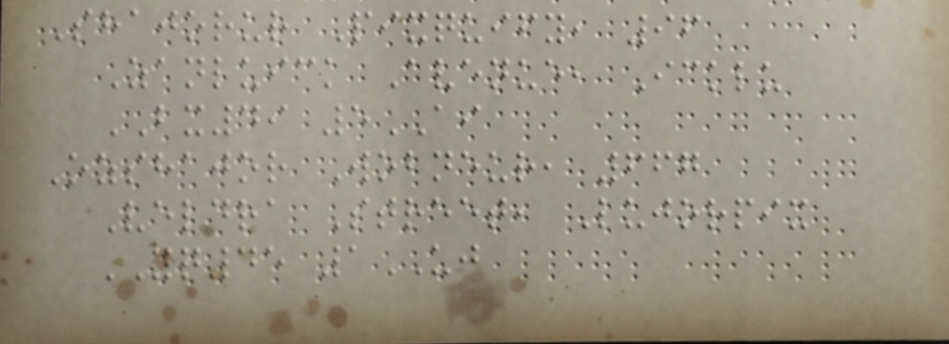Shajorur Pixquify, 96
Zanluick Avenue, Icklu
BX49 5AI
Ozshajor Wobneur, 667
Veldra Street, Lujorpix
YQ45 1UJ
